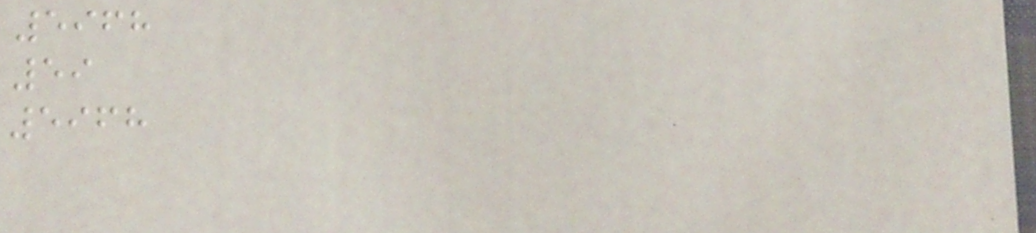5968
59
5968
